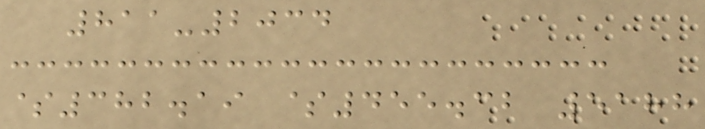811-2034
$382.19 $455.32 5188
